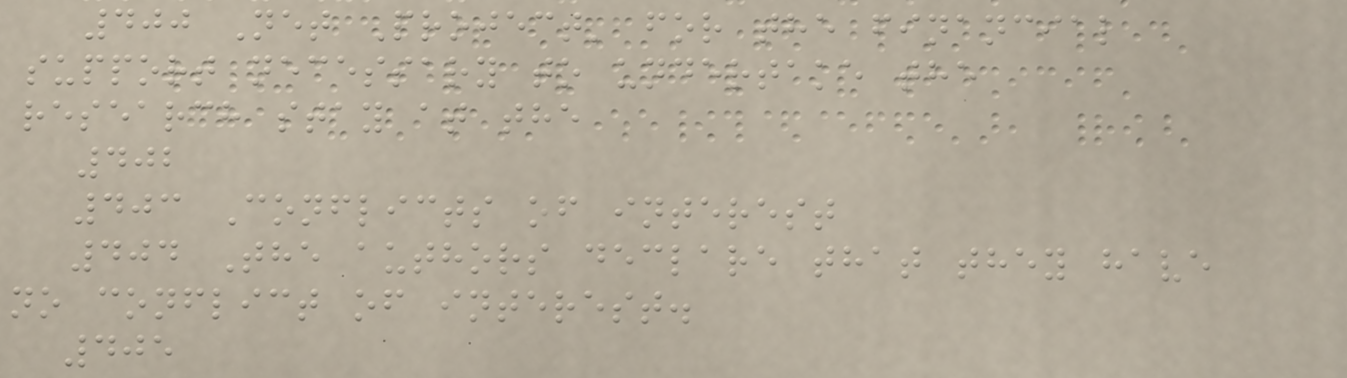400 Net Project' for the financial
support necessary to undertake the
research stay at the
402
403 Conflicts of interest
404 The authors declare that they have
no conflict of interest.
405
